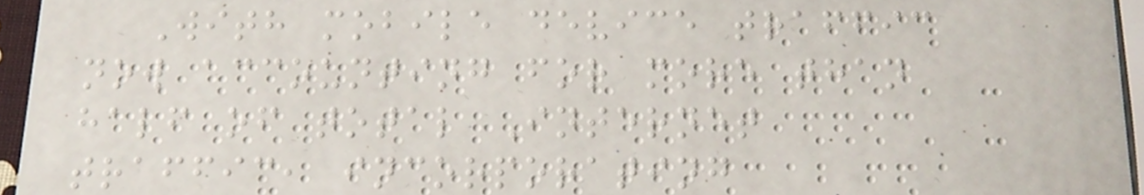With mobile device traffic
now accounting for more than
half of total Internet
traffic, incorporating
